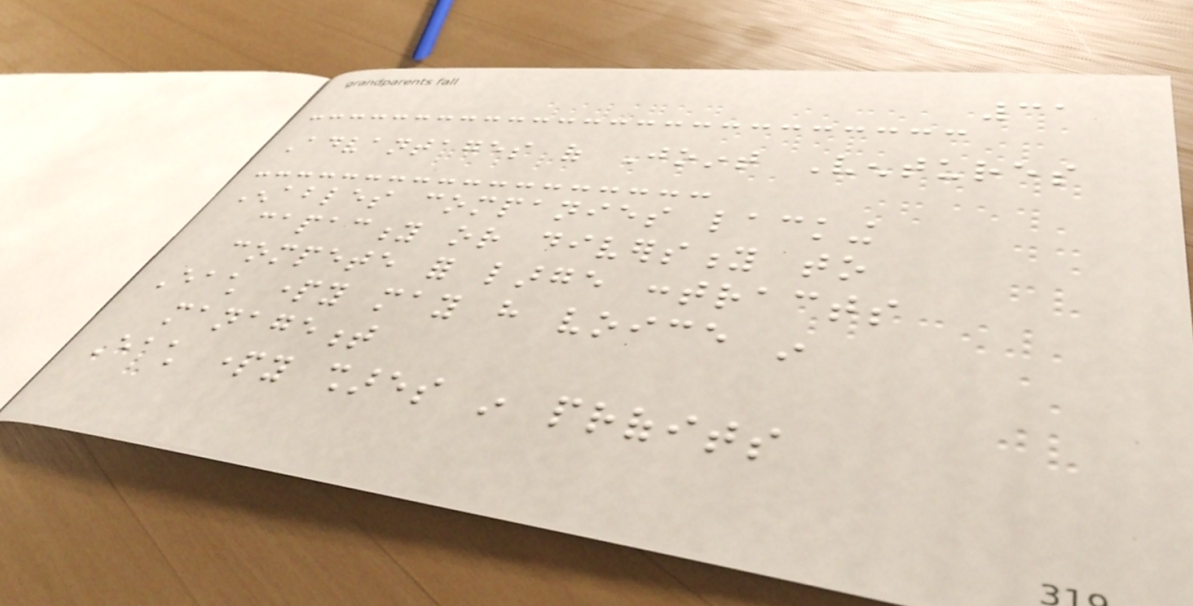31
Advantages of Joint Ventures
Enables companies lacking
capacity or diversity to
compete for large contracts
Each party may have voice in
management
Each party shares in profits
